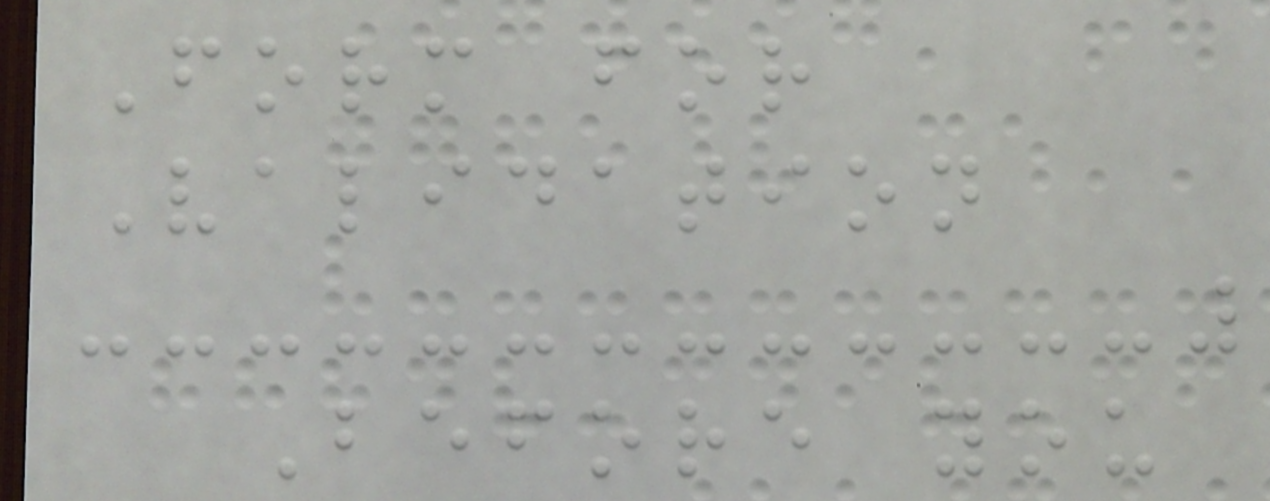Form for
Validation
Before you
